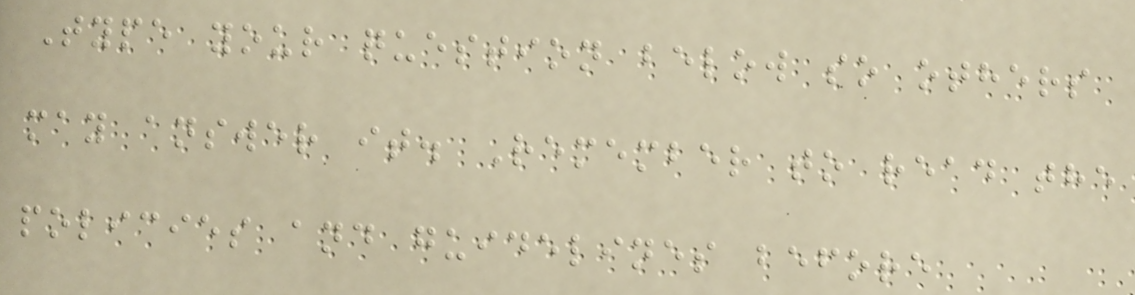Type your question below so others
may answer it. Remember to read the
policies and guidelines before
